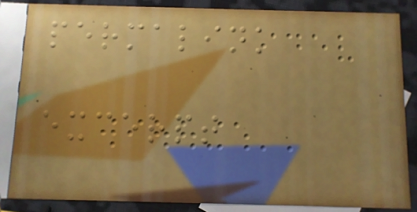permalink
excerpt
